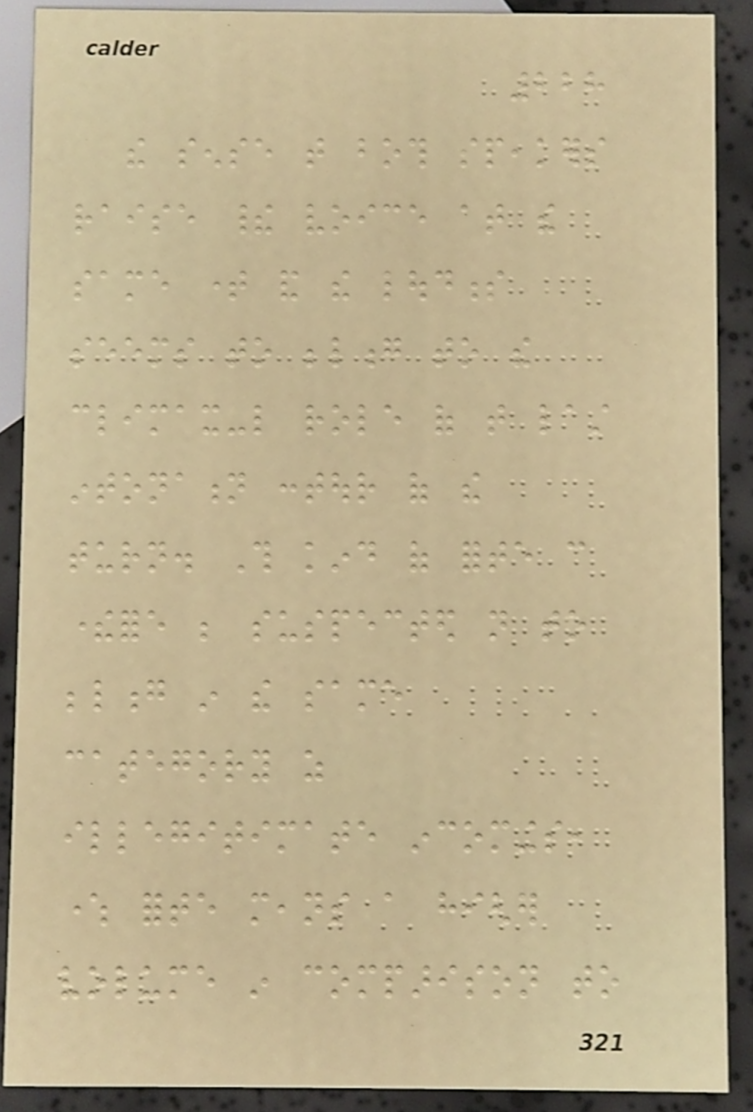228
the sense that both speakers
raise their voice at the
same time and the loudness
seems to belong to the
climax-like role of that last
intonation contour of the
turn. This kind of forte can
therefore be suspected not to
belong in the same
category as
illegitimate incomings,
where forte means a higher
volume in comparison to
